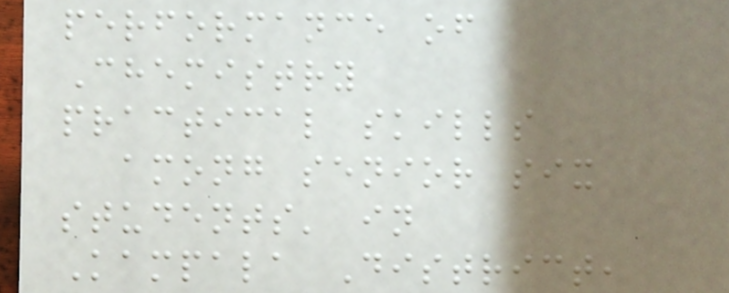performance of
Chemistry
practical skills
among senior six
students' in
Kampala District,
